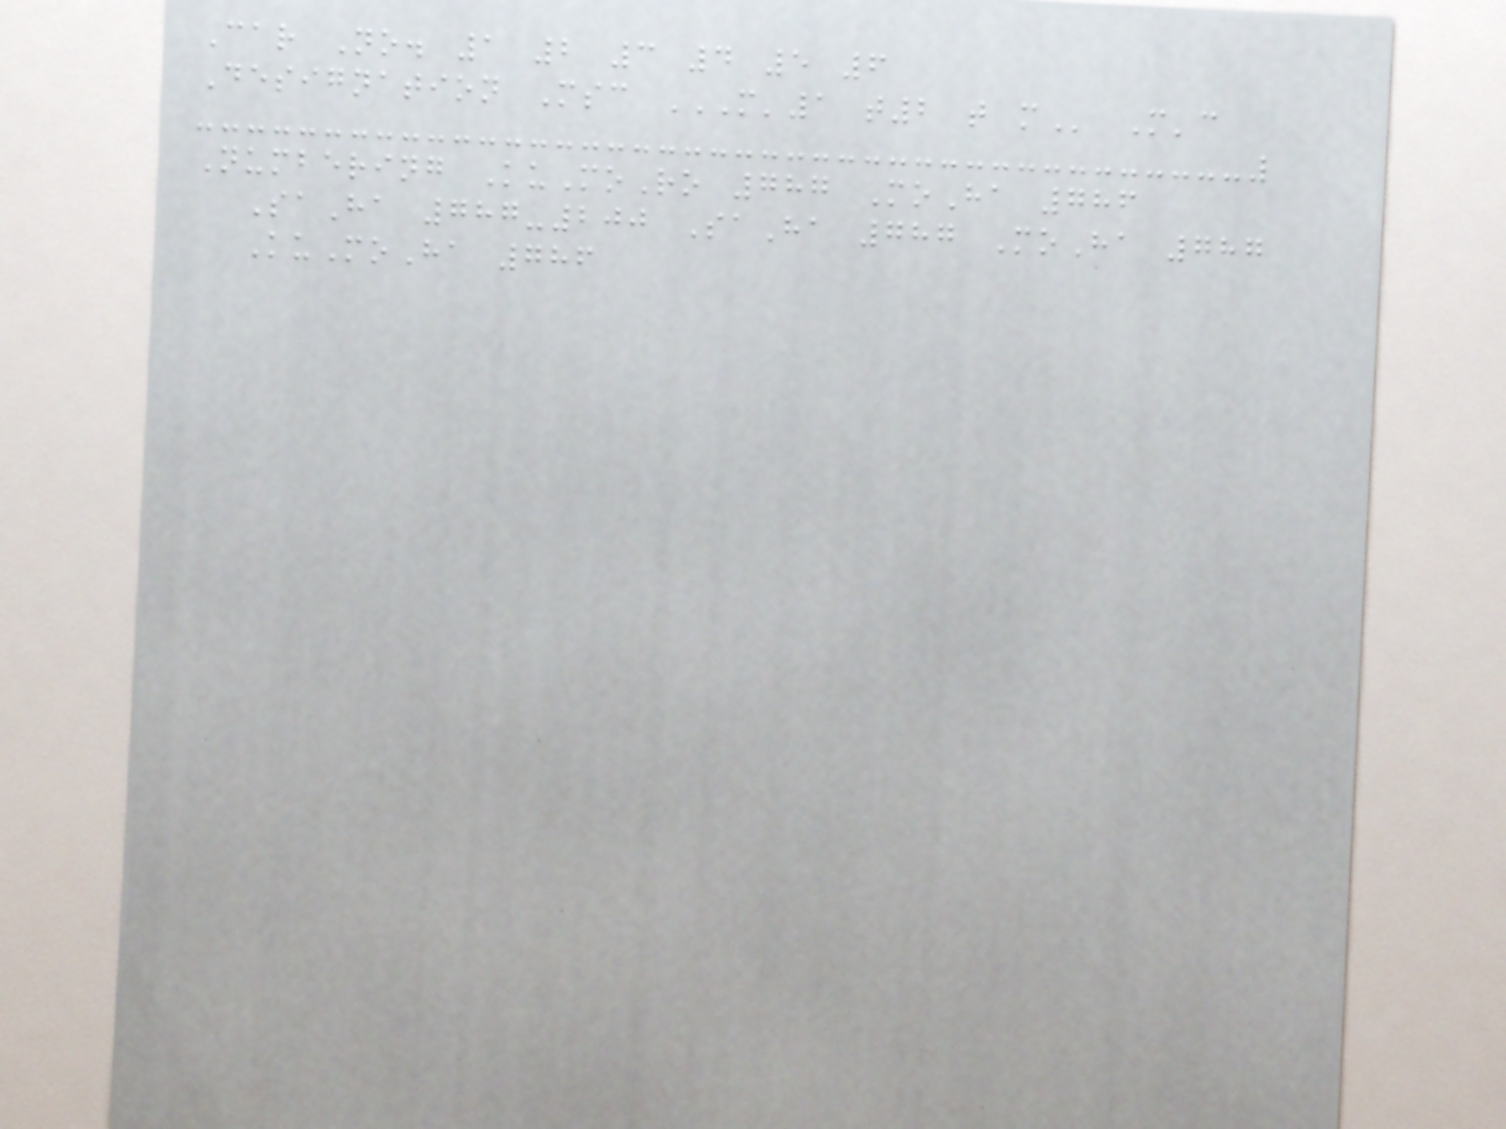Car No. 1 2 3 4 5 6
Designation Msc M'1 T2 T M M'c
Numbering KuMoRo 787 MoHa 786
SaHa 787-200 SaHa 787 MoHa 787
KuMoHa 786
